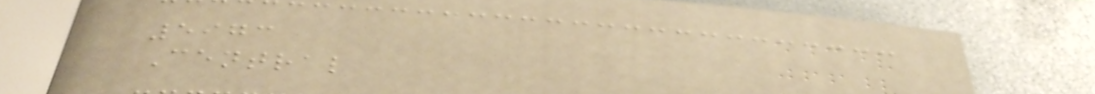5973
Central
